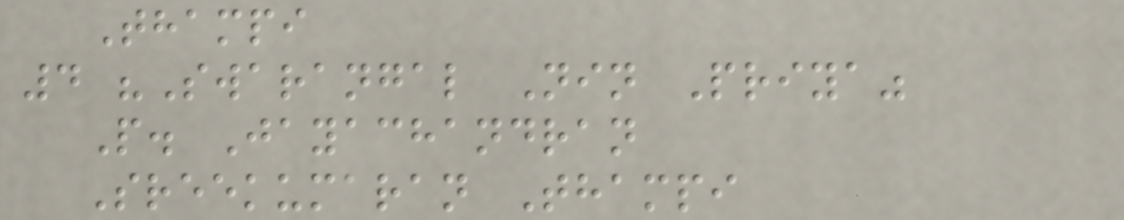Thampi
4 "Swarangal Nin Priya"
P. Jayachandran
Sreekumaran Thampi
